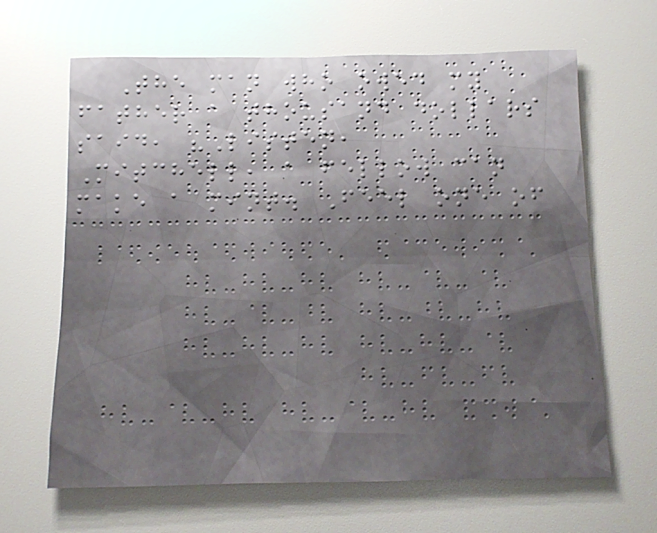The man who owed my
father a thousand dollars
said, "Listen,
Mitchell, a fellow can
make a mint. Feel one of
